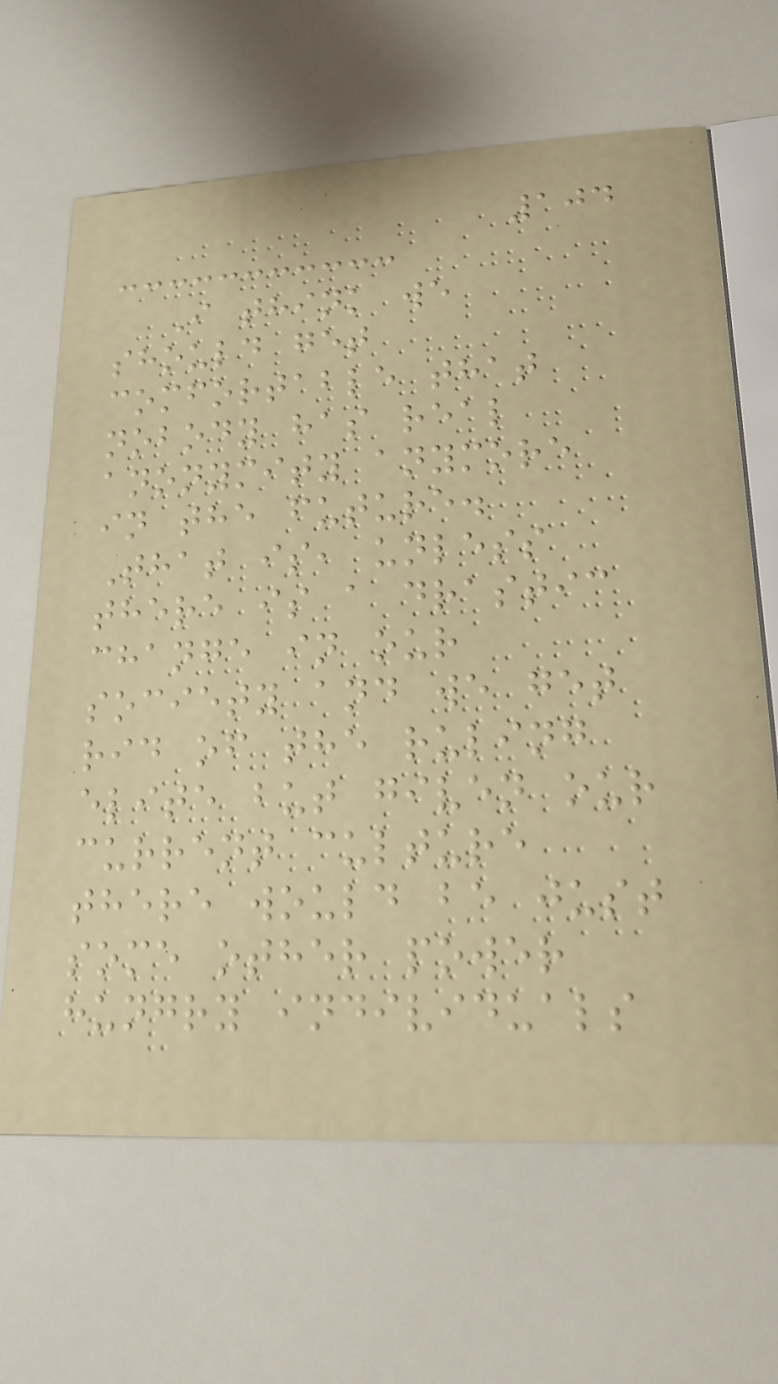104
I think we
should get
comfortable that
nobody has real
anonymity anymore
in the future.
That is, unless
there is a drastic
change in our
society and we get
rid of the ruling
elite but given our
current culture
there would be just
some other power
hungry individuals
